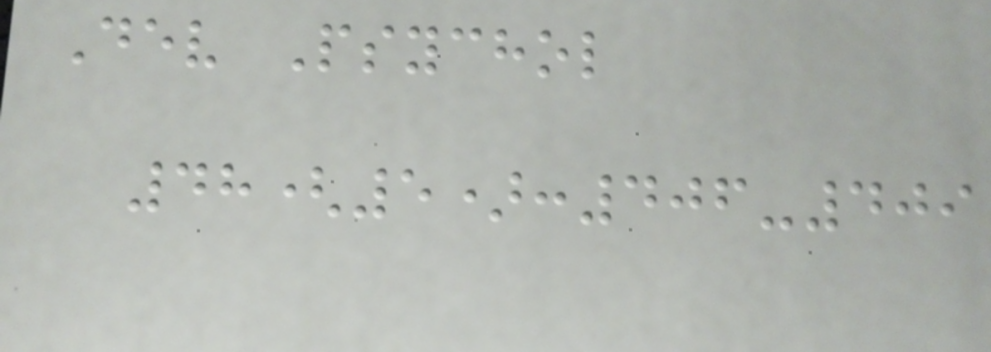Dev Psychol
48(5):406-409
